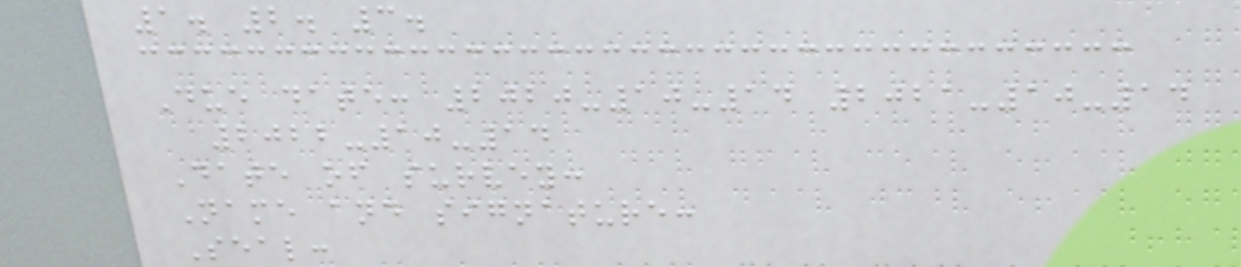1. 2. 3.
Due date: 2020-10-14 2021-10-14
2022-10-14
Date of survey:
Name and signature:
Seal:
